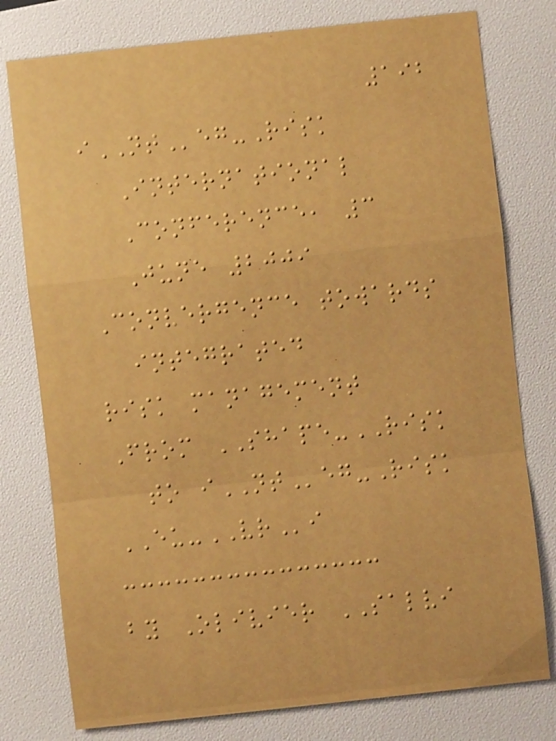192
iNTeg-Risk
International
Conference, 3
June 2009
Convergence towards
integrated
risk management
From SHAPE-RISK
to iNTeg-Risk
EU-VRi
by Olivier SALVI
